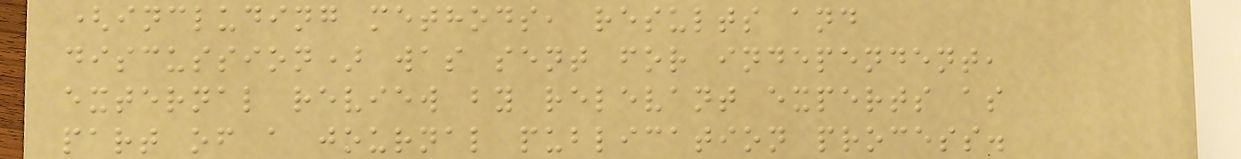(including methods, results and
discussion) was sent for independent,
external review by relevant experts as
part of a journal publication process.
